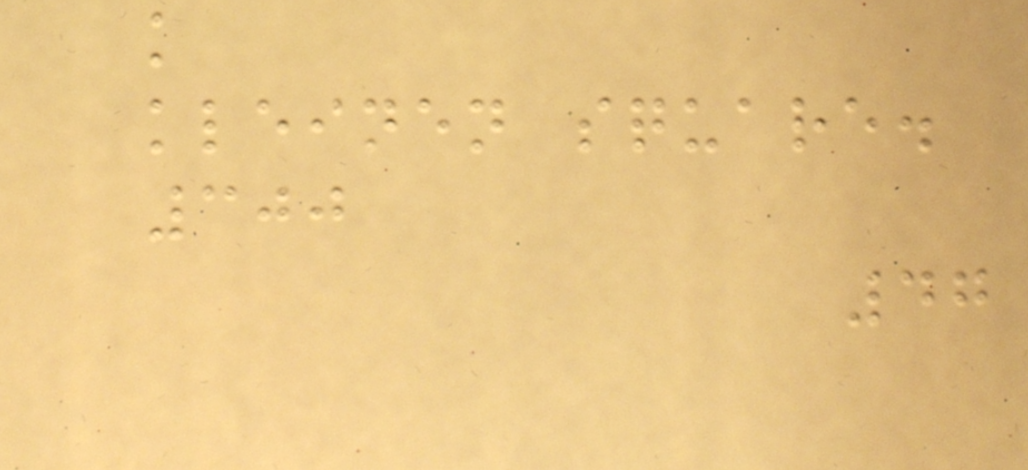k
kleinen square.
300
47
